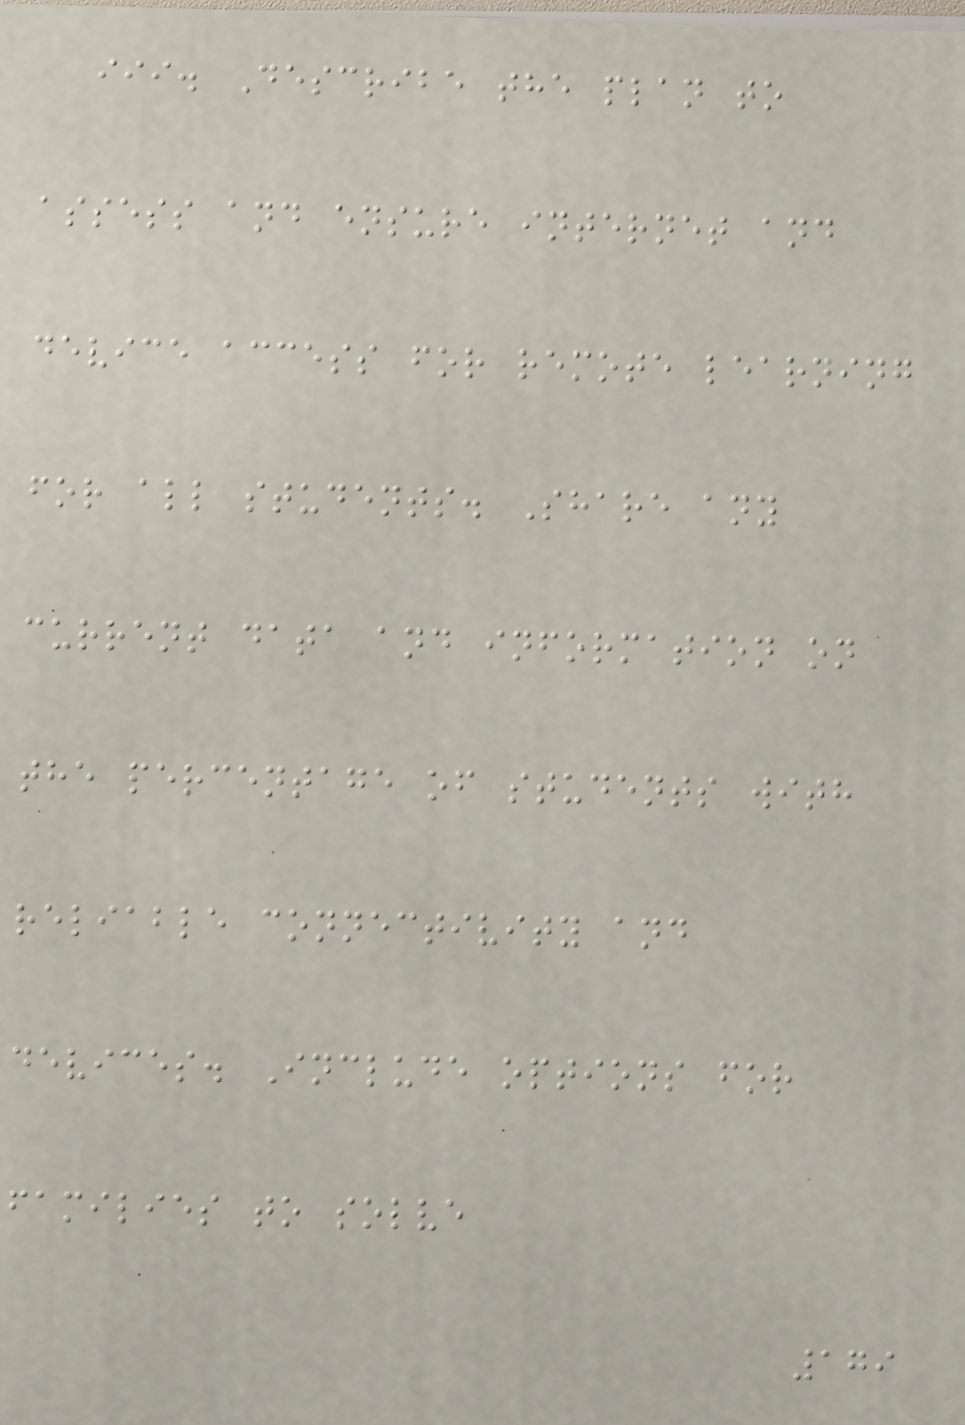iii. Describe the plan to
assess and ensure internet and
device access for remote learning
for all students. Share any
current data and information on
the percentage of students with
reliable connectivity and
devices. Include options for
families to solve
179
